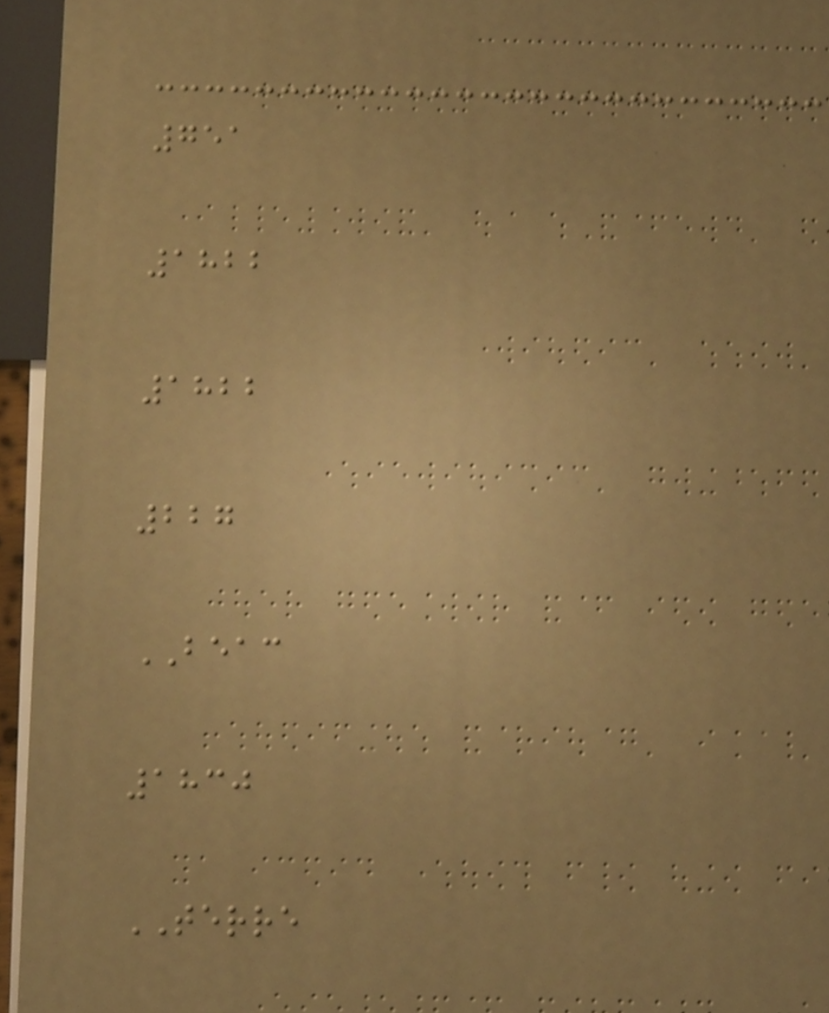751
1822
1822
227
BEAC
1830
TERRE
